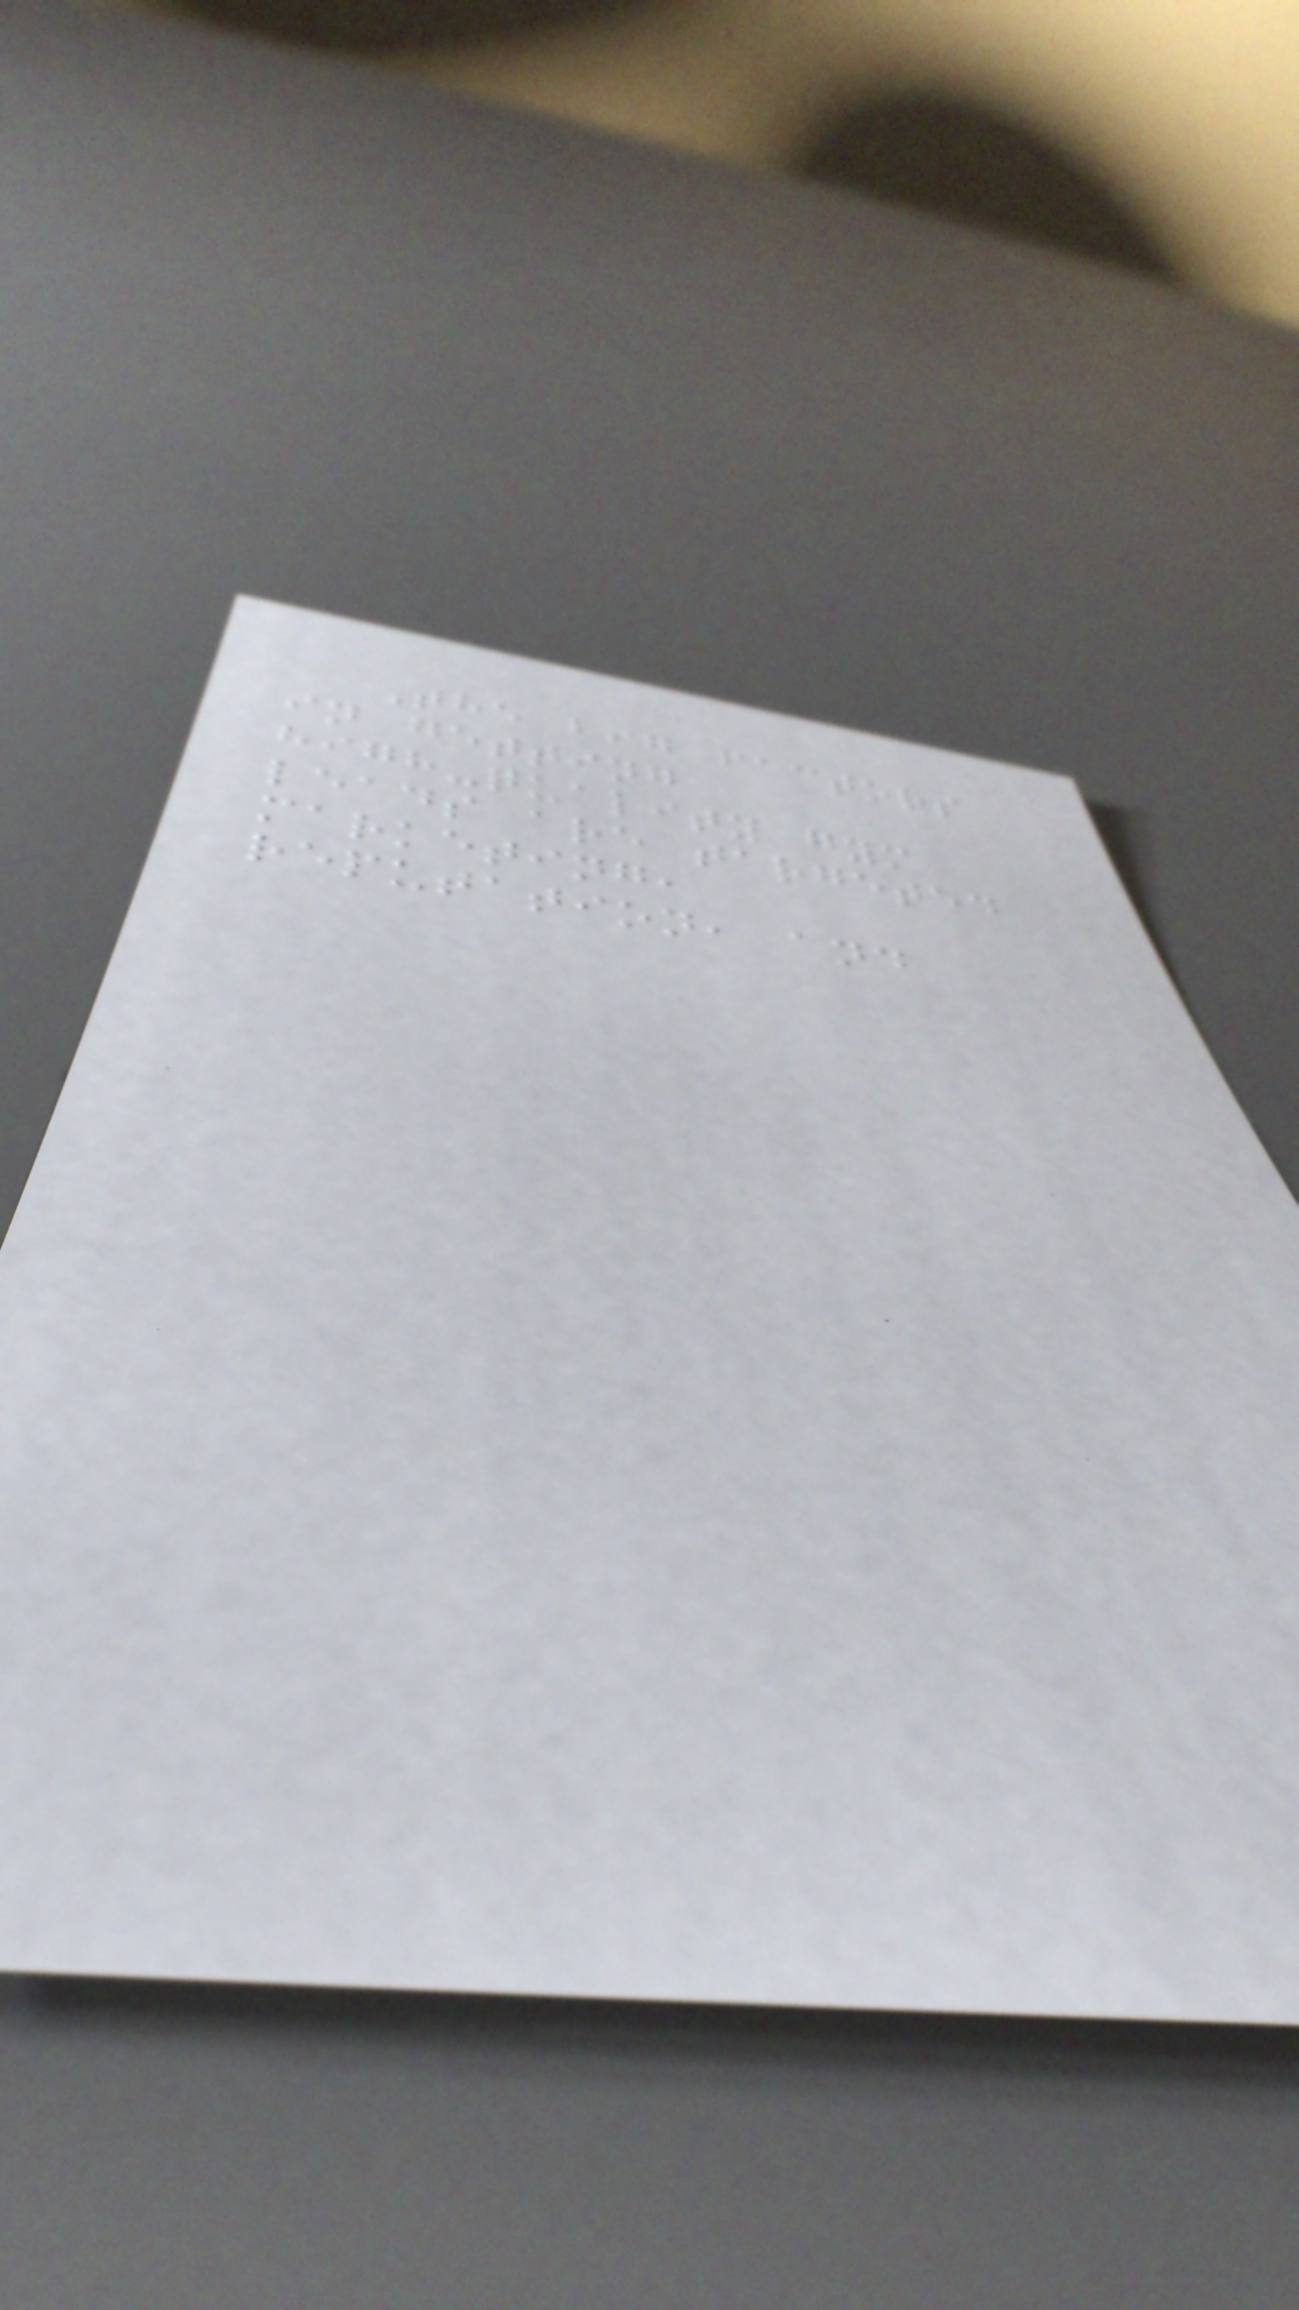The big factors
in getting
high-quality gym
leads are targeted
marketing,
reputation, and
